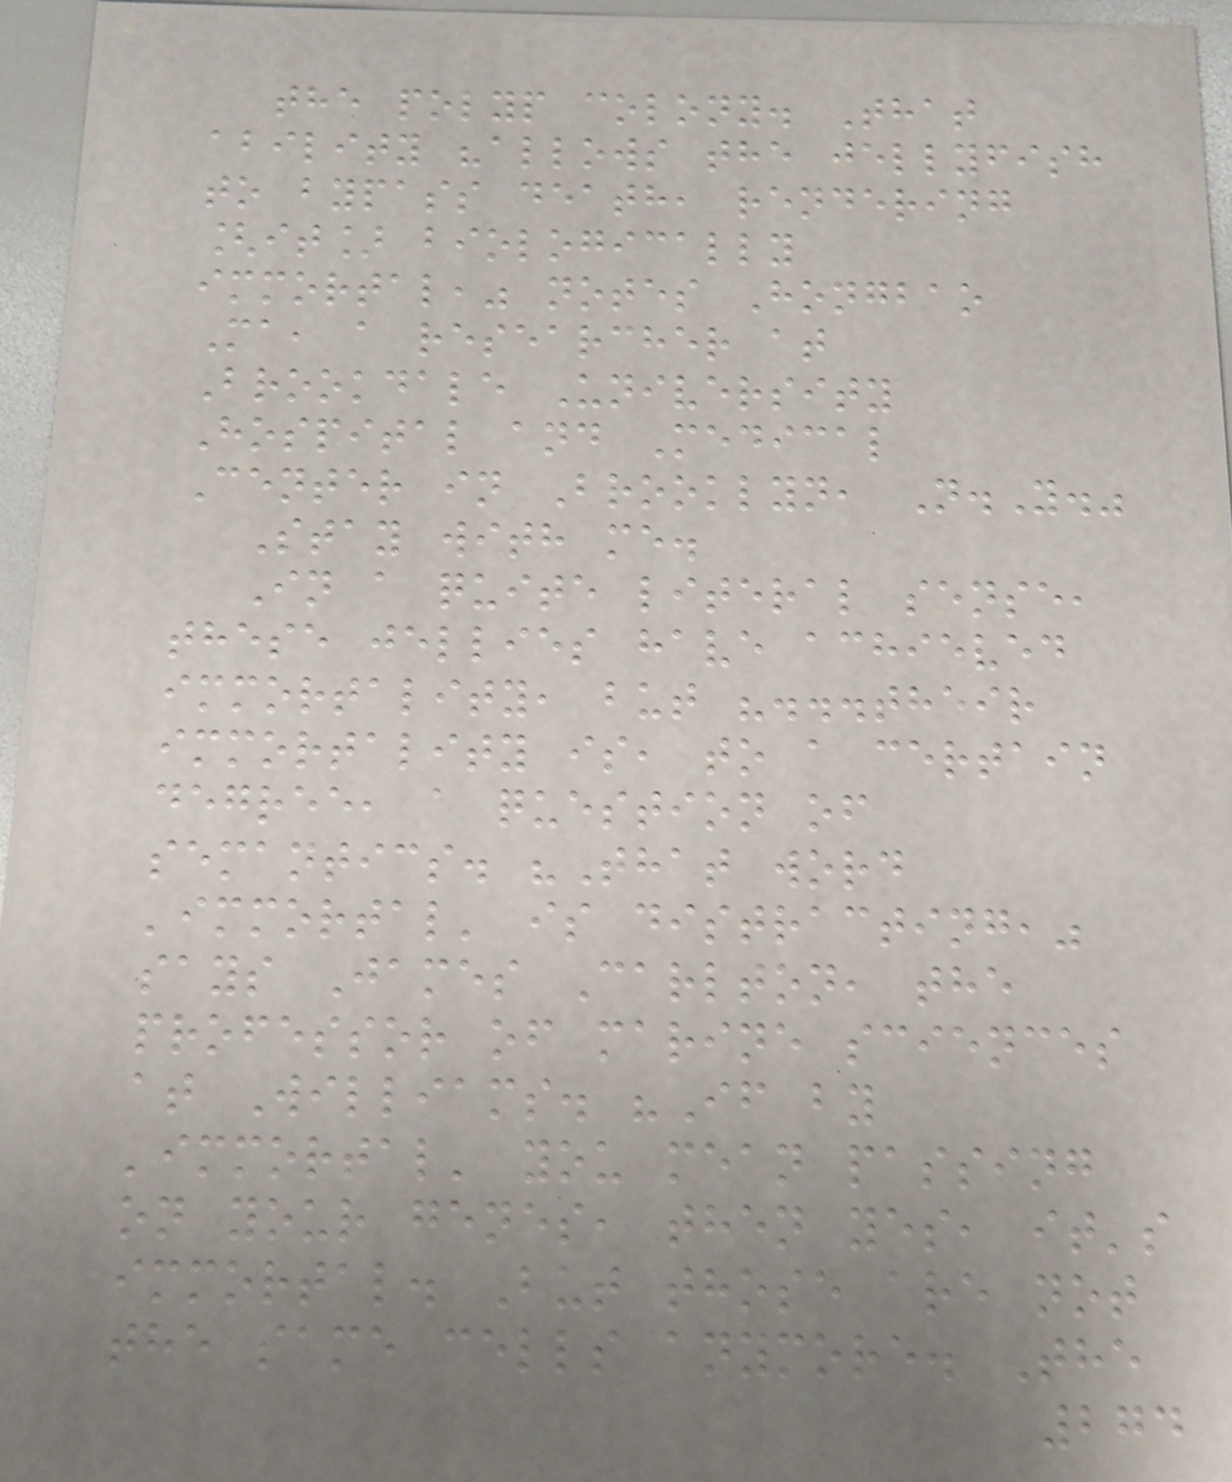the polyp colony. That
ability "allows the jellyfish
to bypass death, rendering
[it] biologically
immortal," notes Hongbao
Ma, a researcher at
Brookdale University
Hospital and Medical
Center in Brooklyn, N.Y."
Stay with me.
In a quite literal sense,
these jellies have achieved
immortality, but "...their
immortality is, to a certain
degree, a question of
semantics. "That word
'immortal' is distracting,"
says James Carlton, the
professor of marine sciences
at Williams. "If by
'immortal' you mean passing
on your genes, then yes, it's
immortal. But those are not
the same cells anymore. The
274
